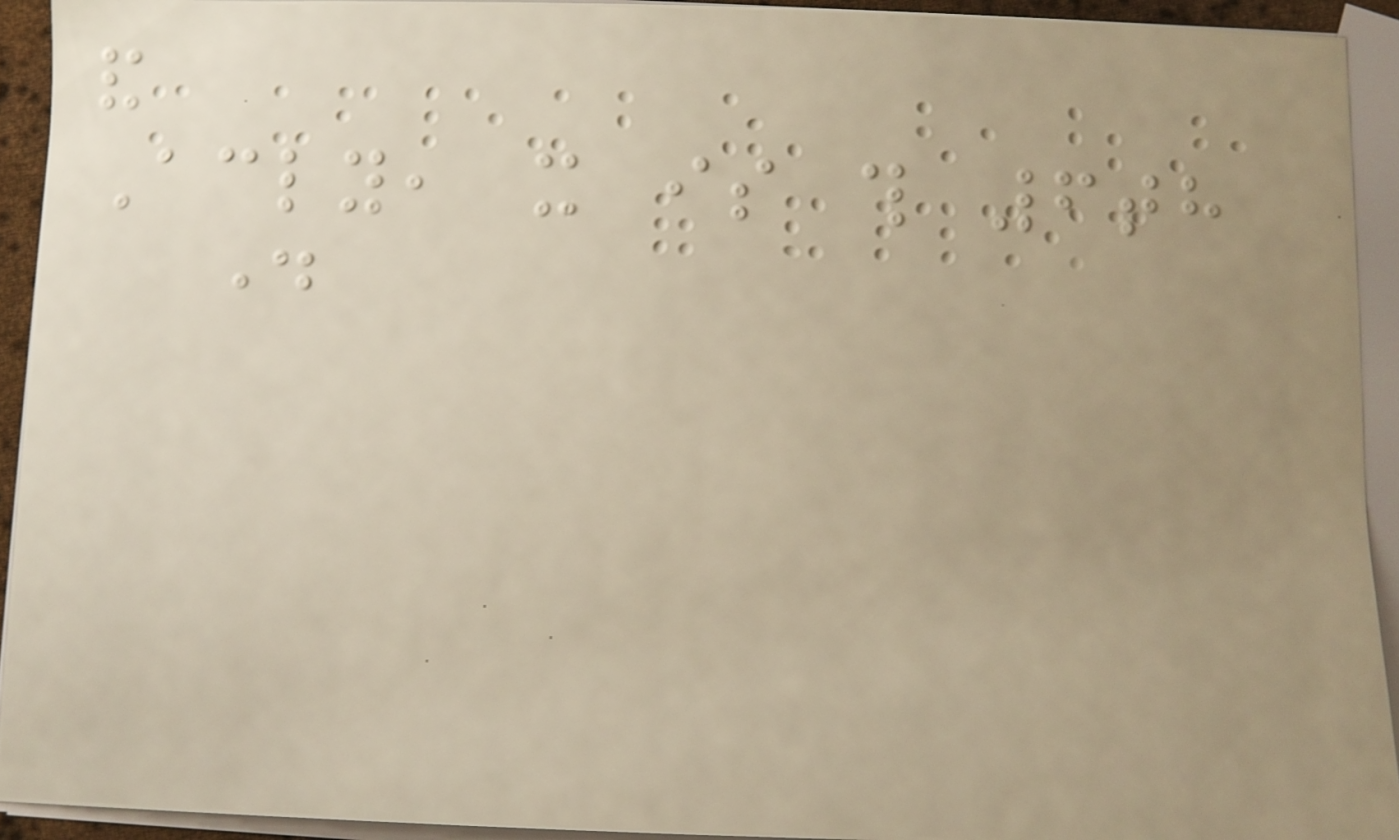and
Accordingly, it is this 6th
day
